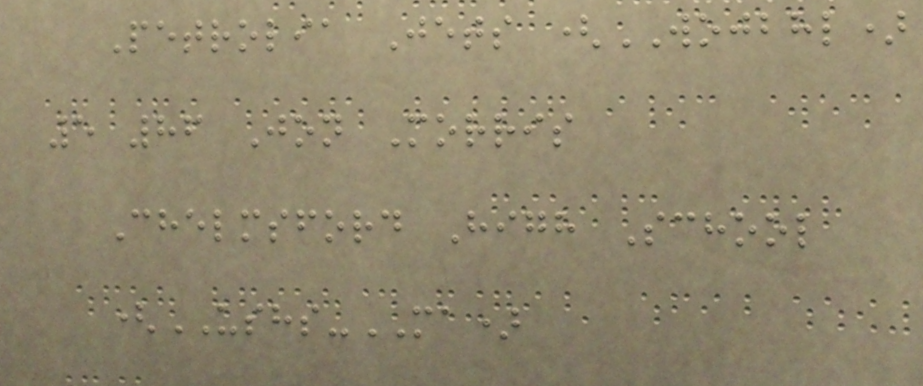Petrolia Jets (WOJBHL)
5 86 Jon Morris
Chelmsford High School
(USHS-MA)
